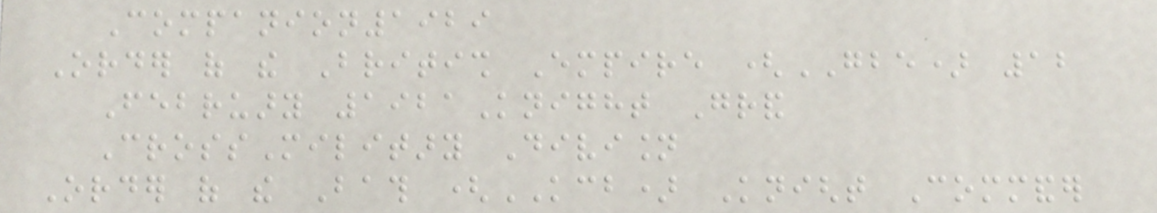Companion1929
Order of the British Empire (GBE) 12
February 1921Knight Grand
CrossMilitary Division
Order of the Bath (KCB) Knight Commander
